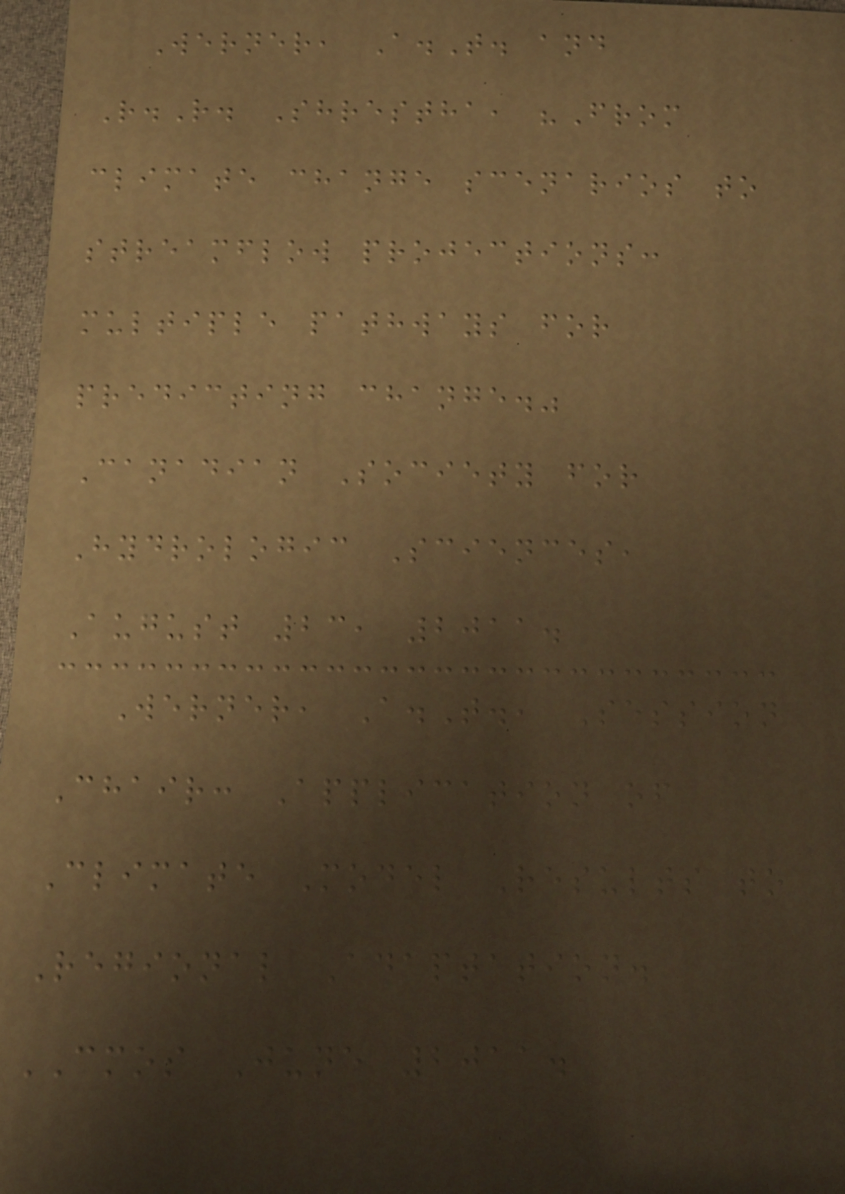Werner, A.T. and
R.R. Shrestha, "From
climate change scenarios to
streamflow projections:
multiple pathways for
predicting change."
Canadian Society for
Hydrologic Sciences,
August 23, 2011.
Werner, A.T., Session
Chair: Application of
Climate Model Results to
Regional Adaptation.
CMOS June 2011.
